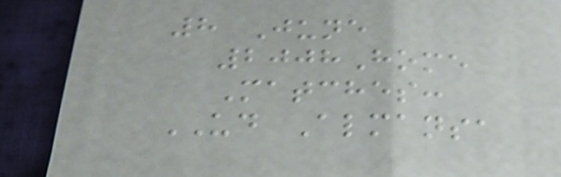8 June
2008Home
Matches:
UD Almansa
